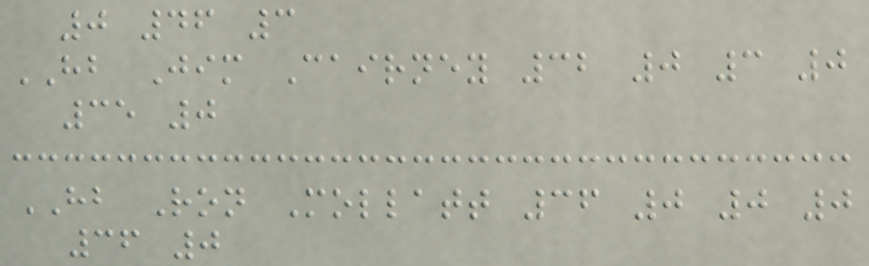0 46 3
HB Jim Cairney 32 0 3 0
35 0
HB Ron Mollatt 36 0 0 0
36 0
